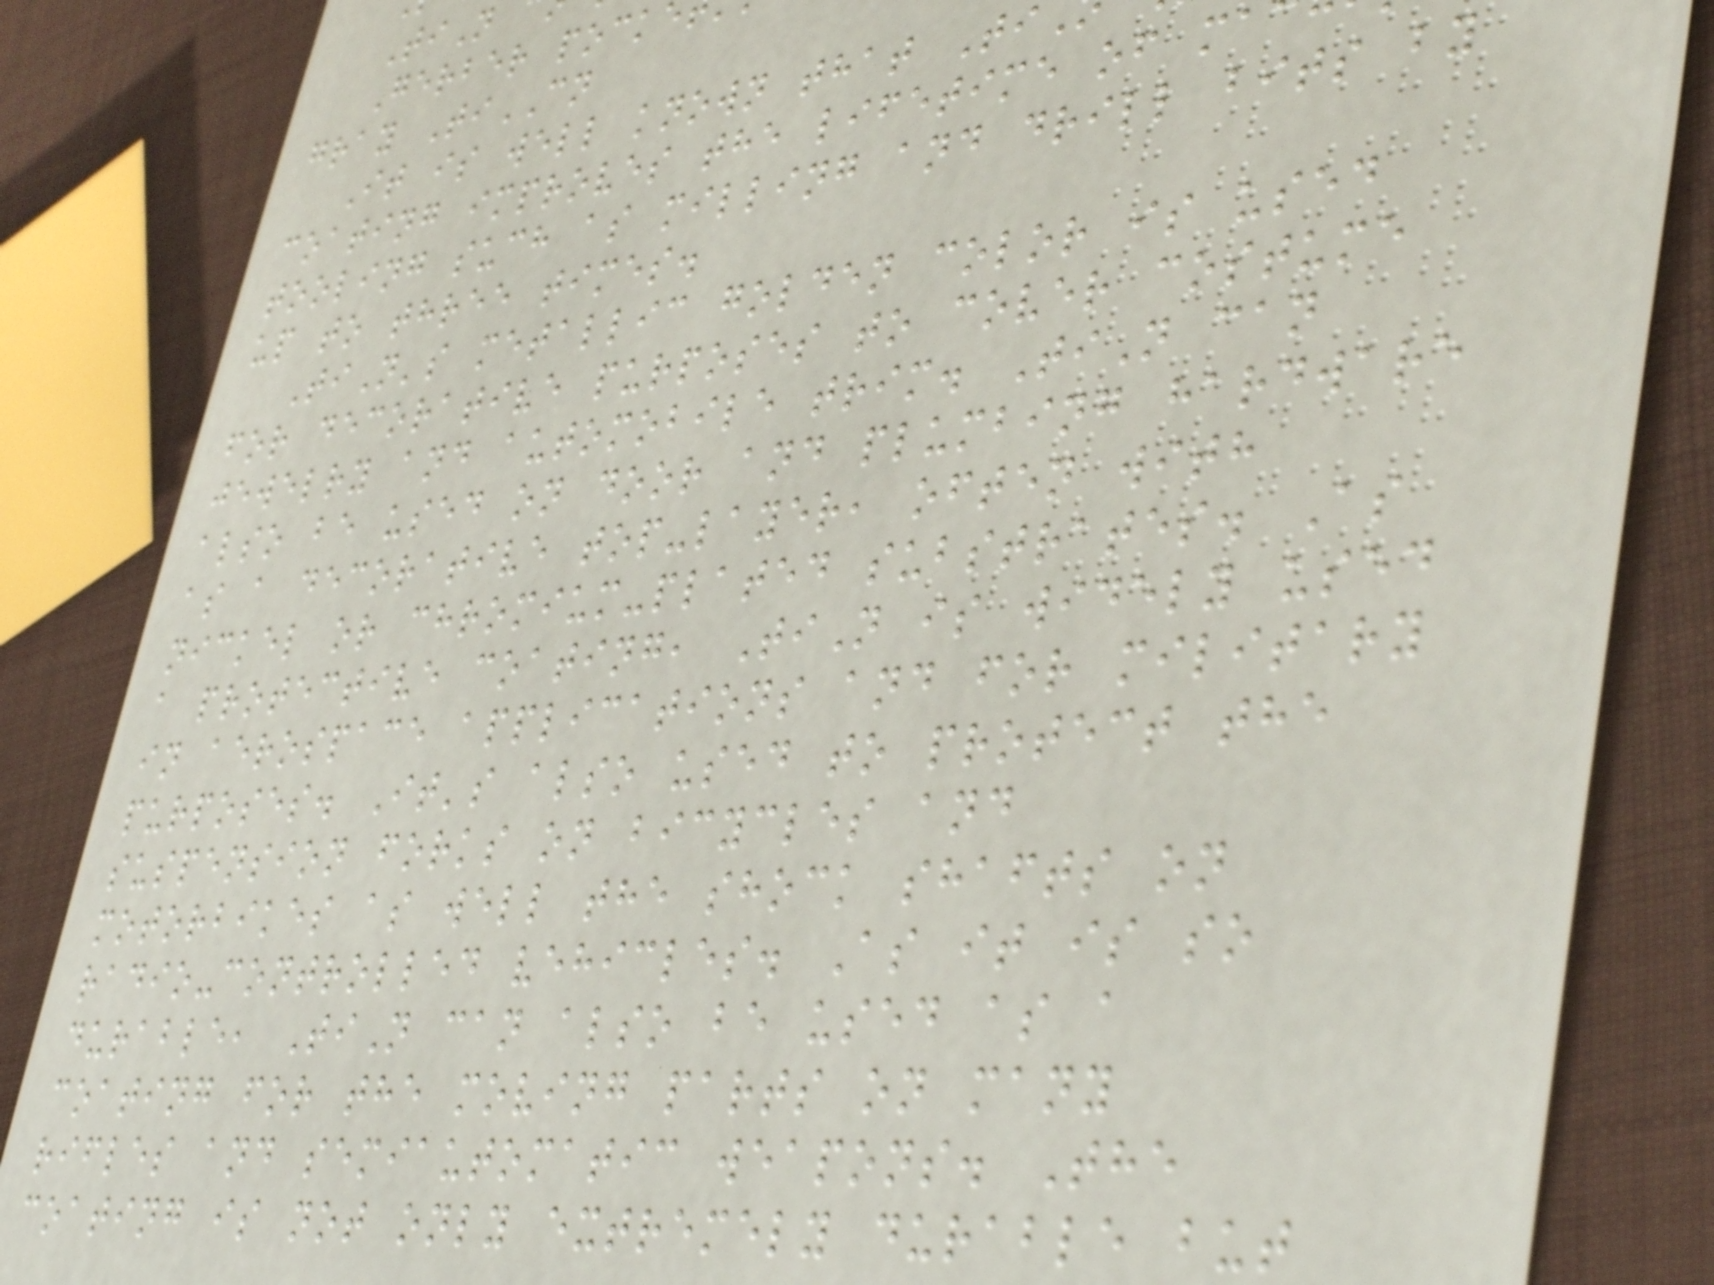Gerber pock
gray TiCN
It is well known that Ti
coating improves the lifetime of ma
tooling such as milling and drill bits by
up to three times.
TiN's metallic golden color is used
for decorative purposes to cover costume
jewelry and automobile trim. TiN can
also be used on door and plumbing hardware
as a decorative top-layer, often with
nickel or chromium-plated substrates. As
a protective coating, TiN is widely used
in aerospace applications and for military
purposes. It's also used to protect the
suspension forks on bicycles and
motorbikes as well the shock shafts on
radio-controlled vehicles. As it is so
durable, TiN can also be used as a
coating for the moving parts on many
rifles and semiautomatic weapons. The
coating is not only extremely durable but
